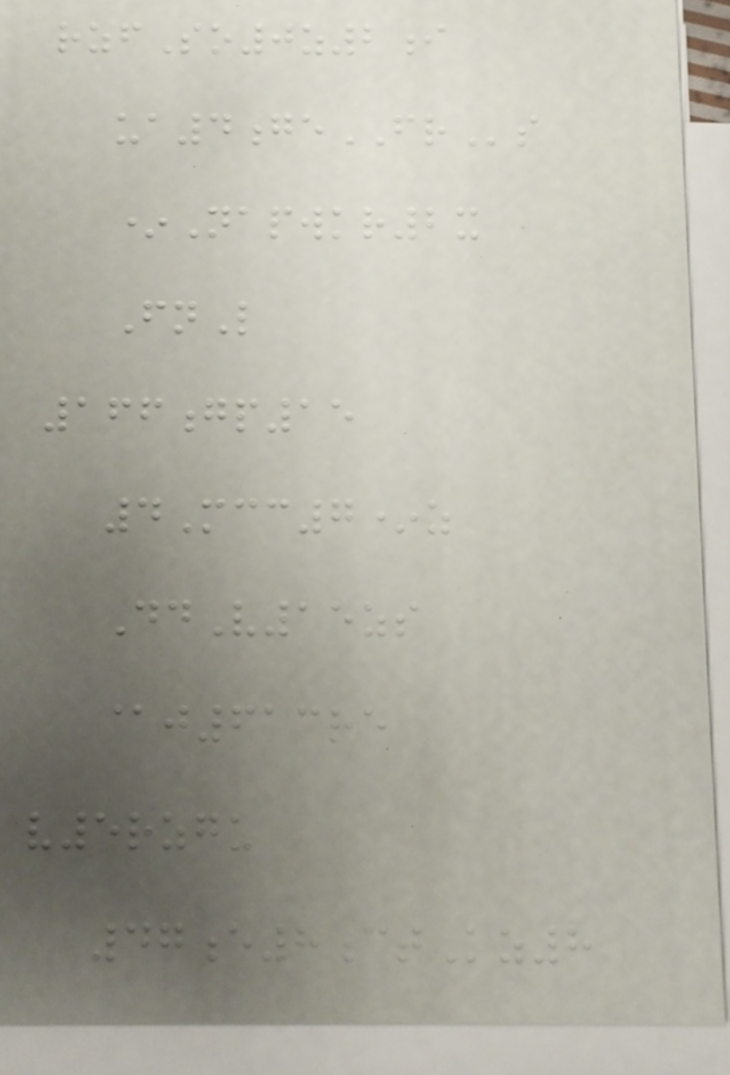rzfSo0z2i
ua4geFRs
*Napwkr2x
FnL
166gp15
4Mcc7*z
DdV15zs
@j613re
v5rzgu
47e8ctKz8
